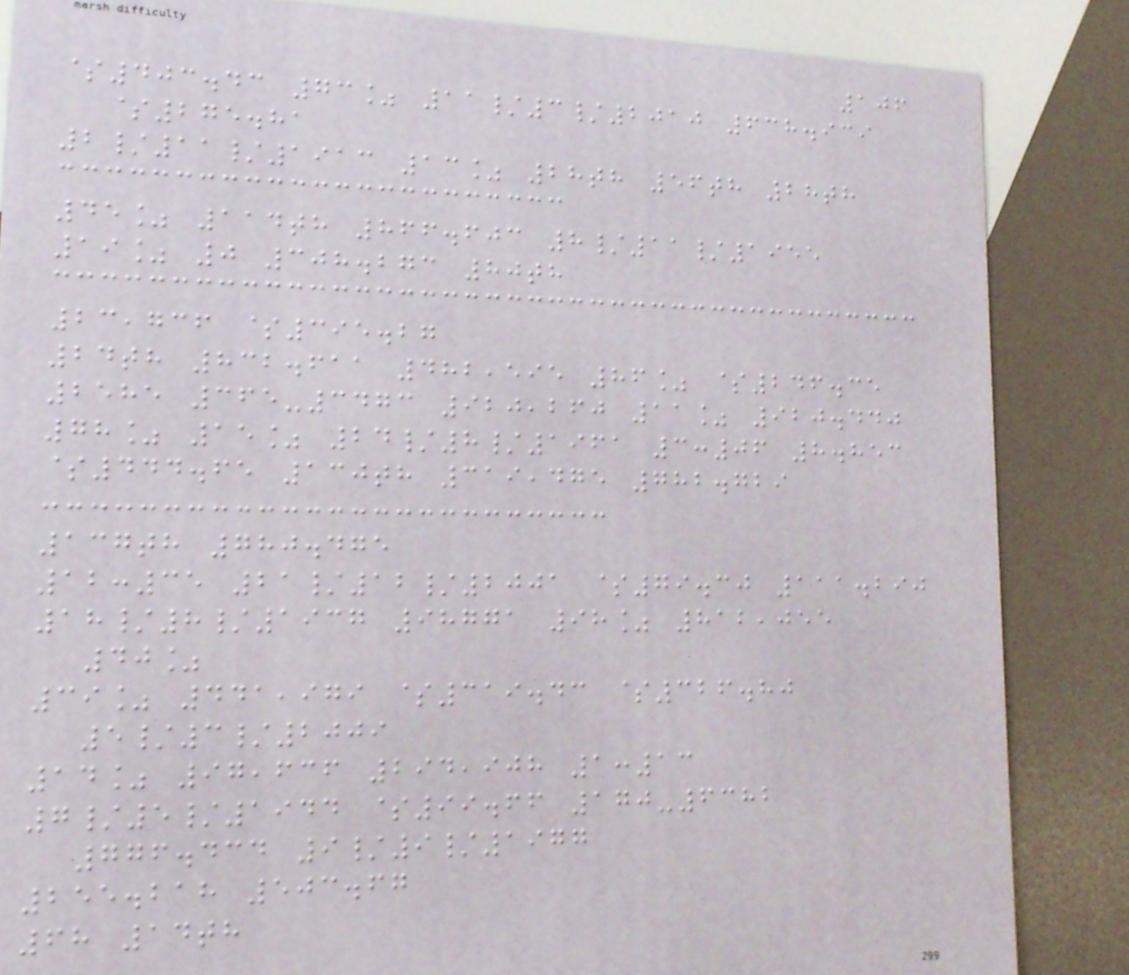106
$403.43 73% 11/3/2010 638.939
$275.81
2/11/1913 13% 28th 56th 28th
45% 114th 866.603 8/11/1955
19% 0 308.273 80th
23,736 $395.27
24th 832.611 482,595 86% $246.35
2585 365-3473 920,260 11% 920.440
78% 15% 24/8/1961 3:06 8.853
$444.65 130th 319,475 782.729
137th 780.475
12:35 21/12/2001 $79.30 111.290
18/8/1937 98771 98% 812,055
40%
39% 441,979 $319.43 $326.80
5/3/2009
14% 97,636 294,908 1:13
7/5/1944 $99.66 170-6382
776.434 9/9/1977
255.218 503.67
68 14th
